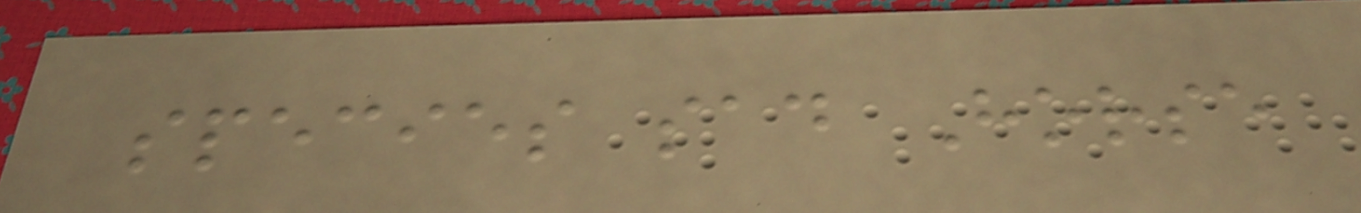species sad Horse
